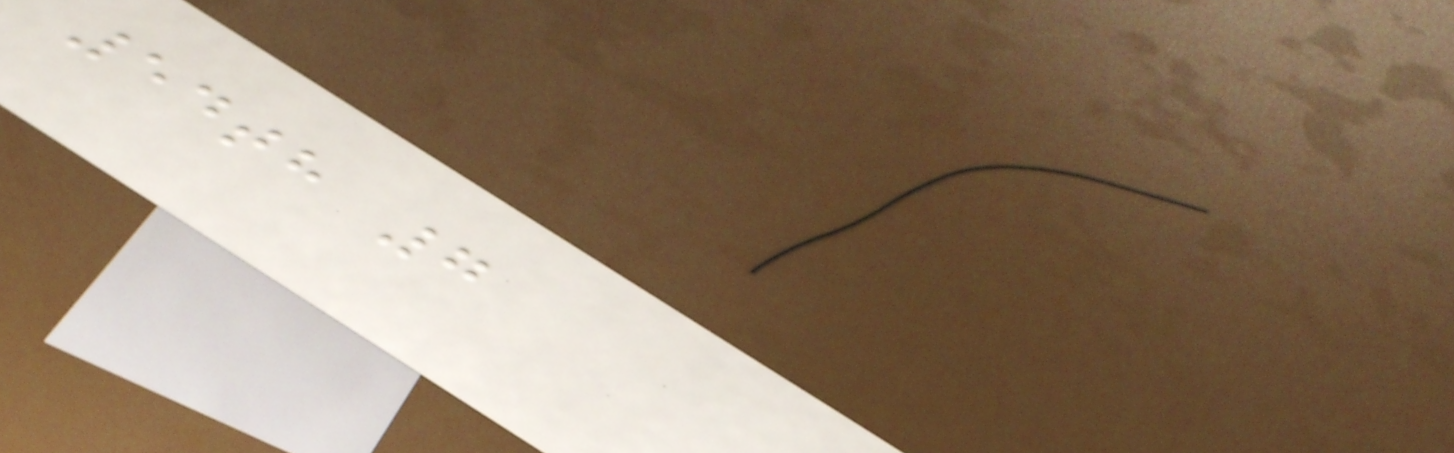54th 7
